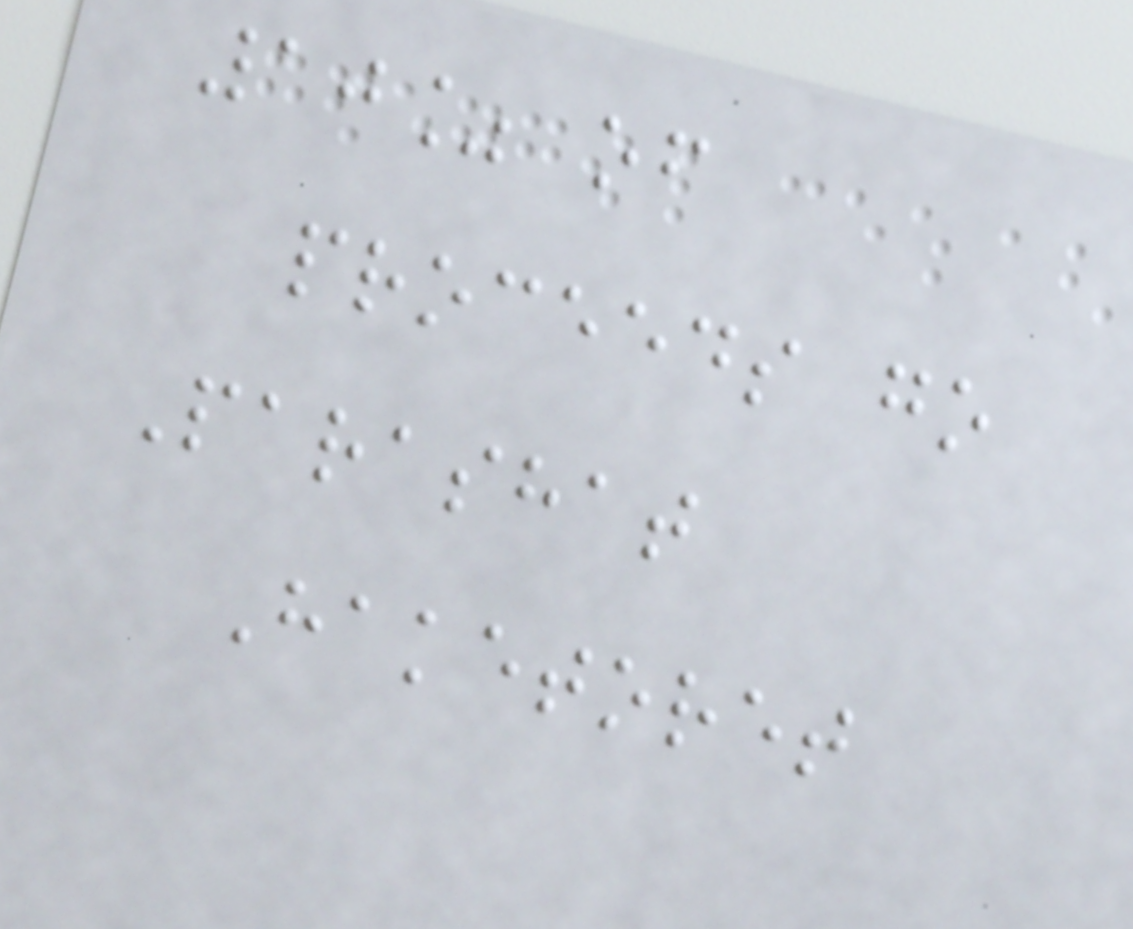10% of
proceeds go
Parashat
Haketoret
